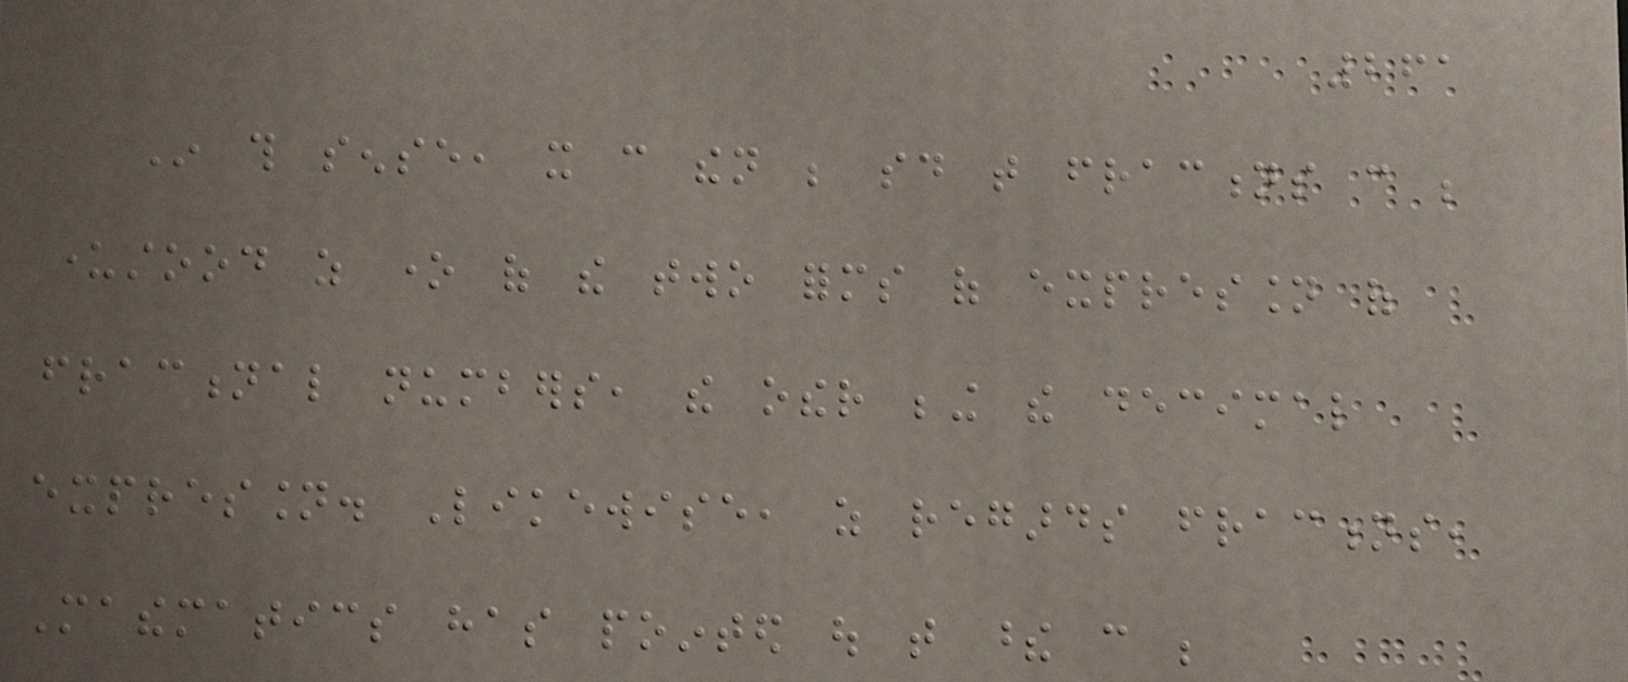261
In this sense, it can then be said that fractions can be
understood as one of the two forms of expression of
fractional numbers, the other being the decimal
expression. Likewise, as regards fractions,
Mathematics has pointed out that these can be
